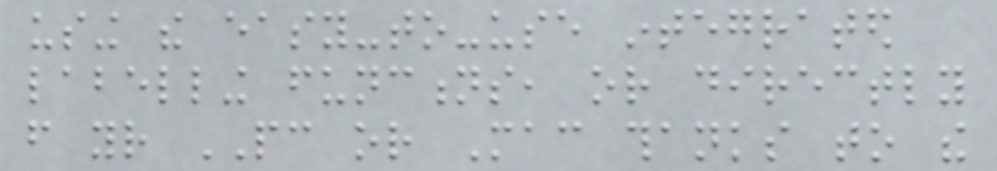using the easy-to-use integrated
labelling functions, or directly
from your PC or Mac thanks to the
